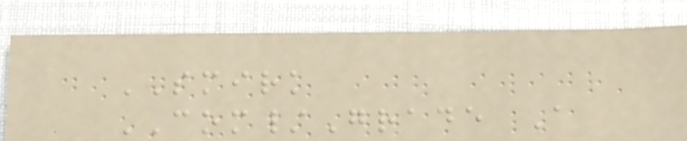SMIRK
COM/Grade A
